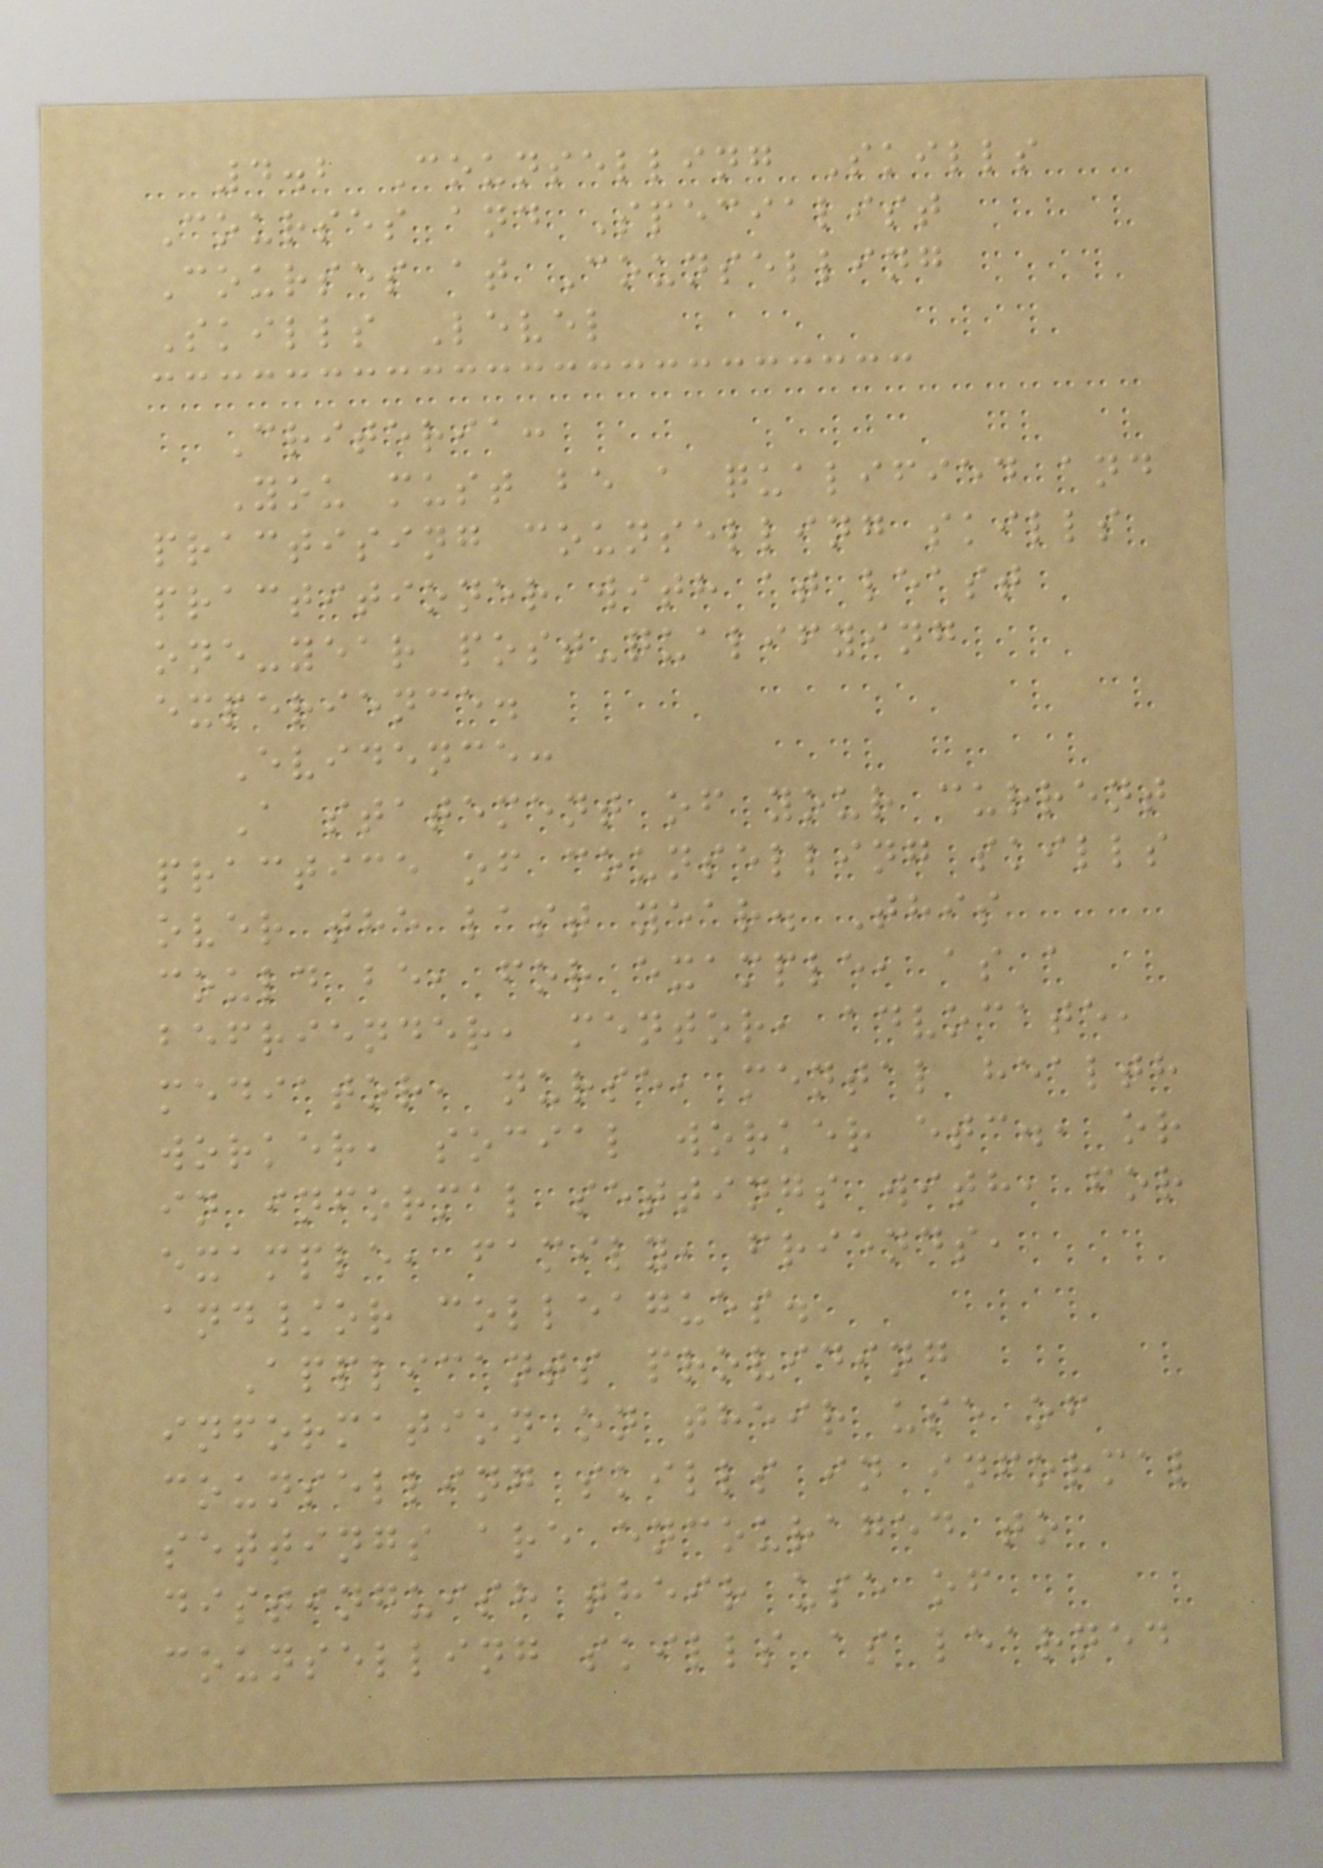4.2 Counselling Skills
Courses and Specialist
Courses at Counselling
Skills Level
Criteria:
You must be a qualified and
practising counselling skills
practitioner with at least
one-year post-qualifying
experience.
Evidence:
A statement of your current
practice of counselling skills
over the last year. This
could be, for example, as a
befriender, mentor, advocate,
mediator, nurse, mental health
worker, social worker etc., or
in informal settings with, for
example, family, friends,
and/or colleagues.
Applicants providing
information on their use of
counselling skills in informal
settings are encouraged to
distinguish their use of
counselling skills as learned
